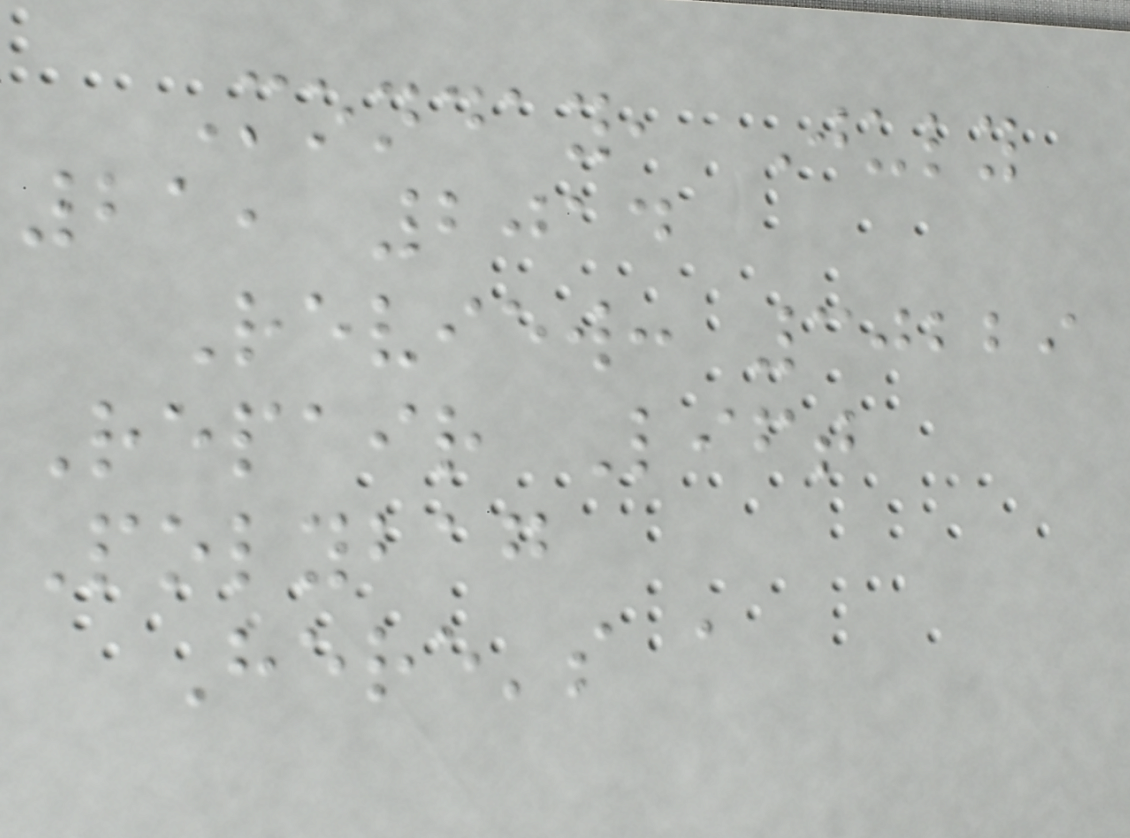Monday, July
21, 2014
Review: 30229
Repair Lift
Polybag
Here's a
